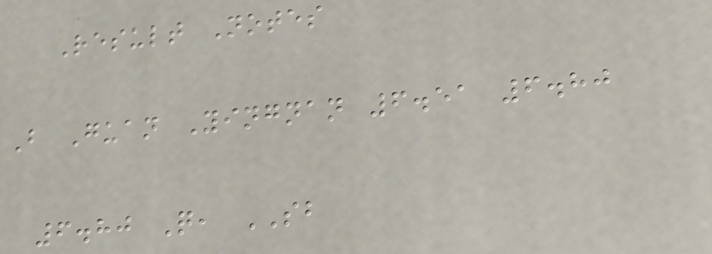Result Notes
B Guan Yingnan 6.51 6.80
6.80 Q, SB
